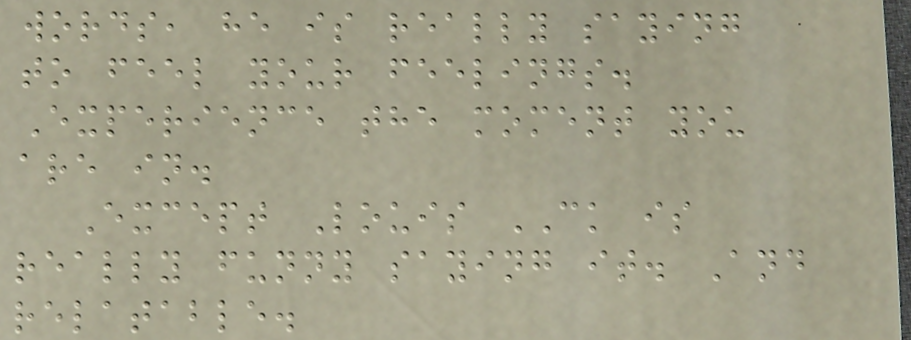words, he is really saying
to feel your feelings.
Experience the moment you
are in.
Except Louis CK is
really funny saying it. And
relatable.
